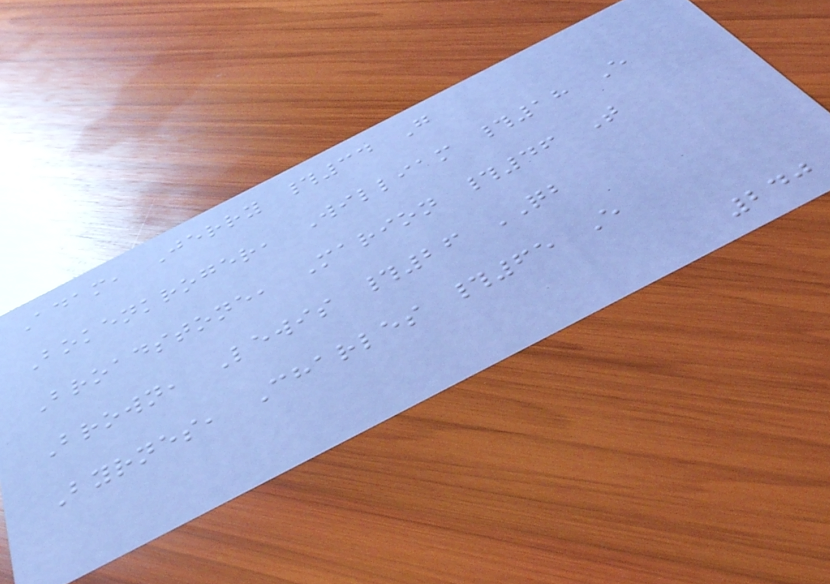Adam, Jerry #34 G
Bokenkroger, William #18 E
Broadstone, Marion #46 T
Brown, Lewis #26 QB
Byrnes, Charles #65 E
240
